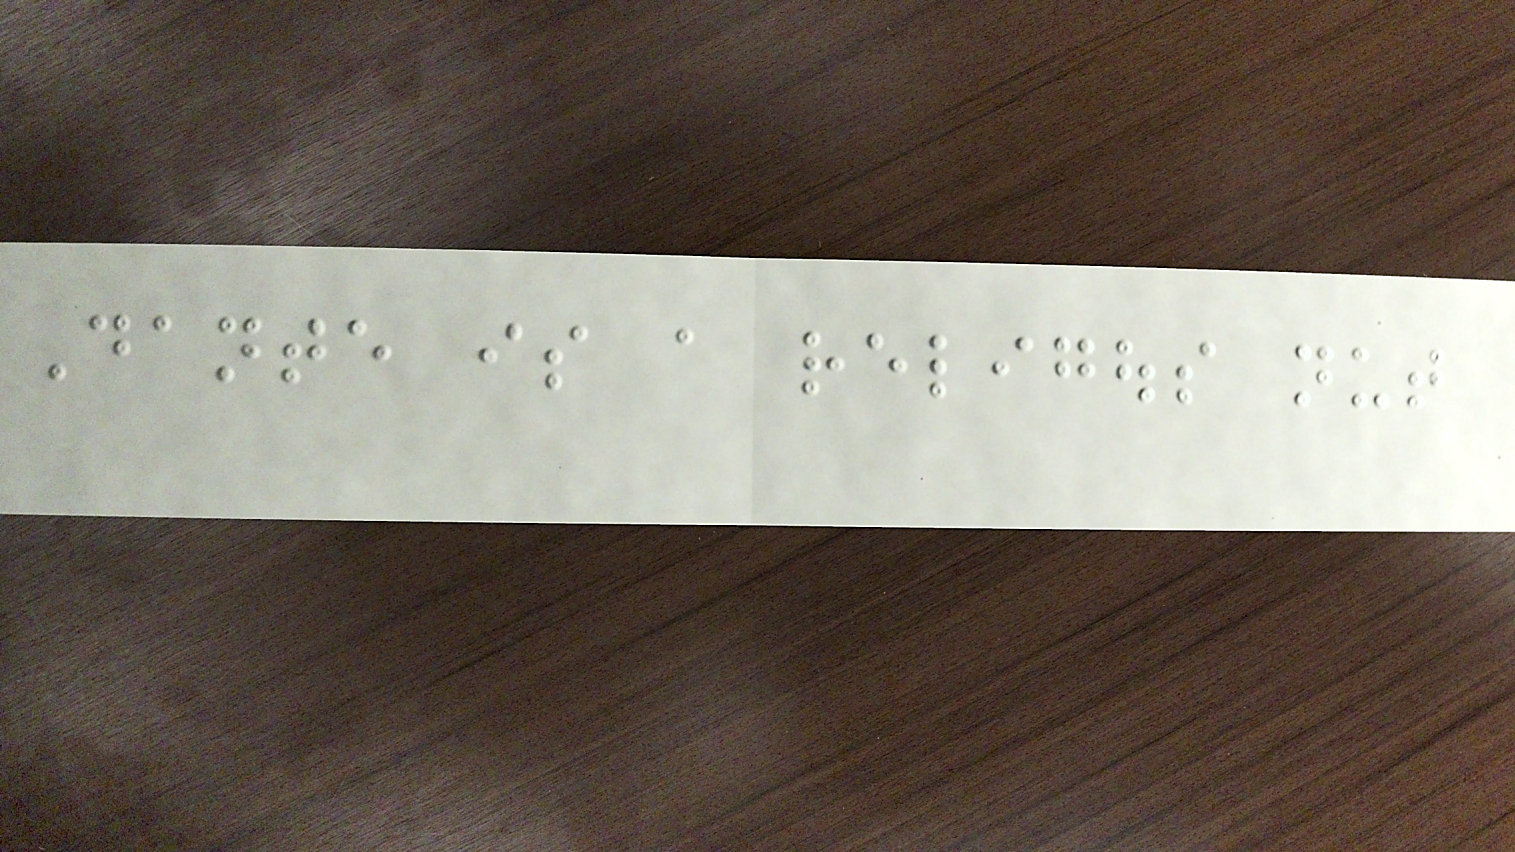Dante is a religous nut
